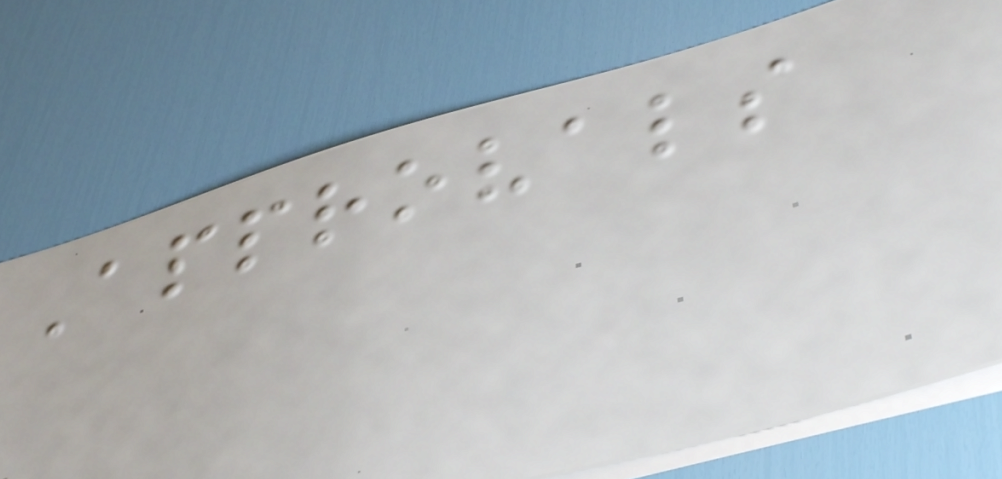Approvals
